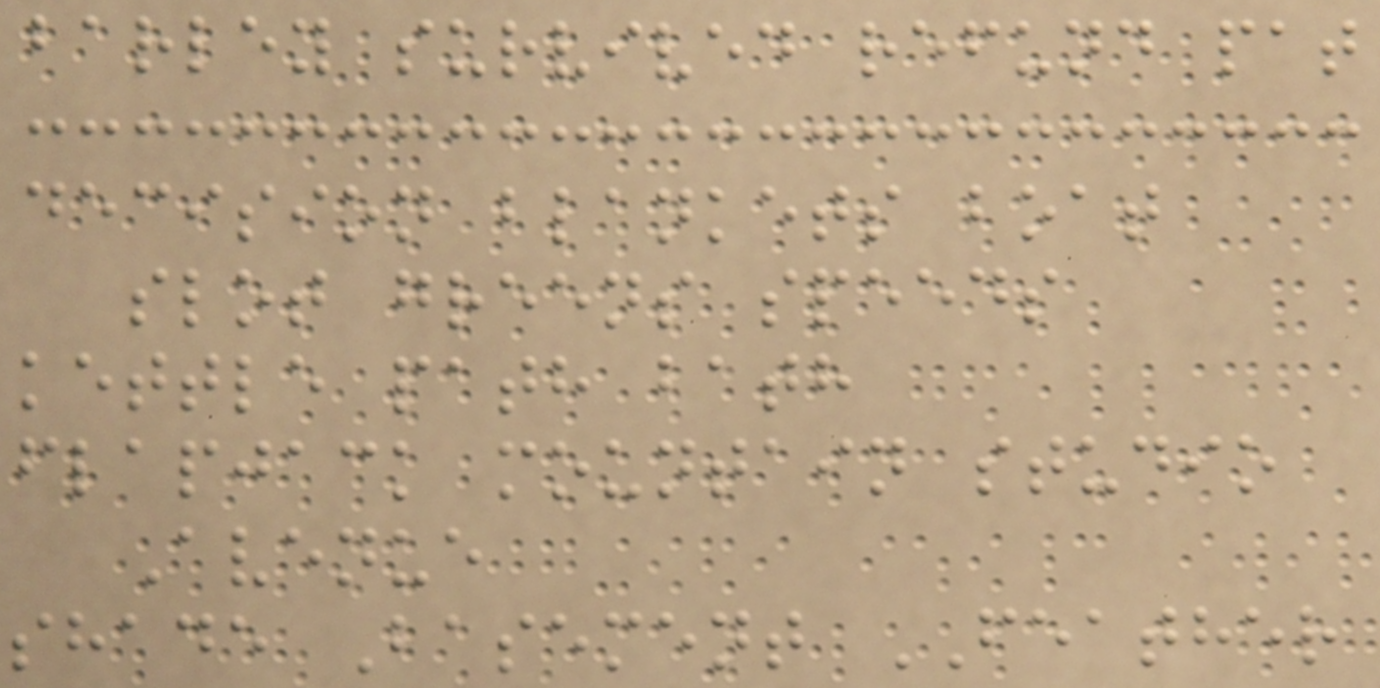barley survived refund pat
decision blankets boat
slot greens speeds
kettle path bath
flapjack mountain studio
Avenue
shade Basement FEATHER
